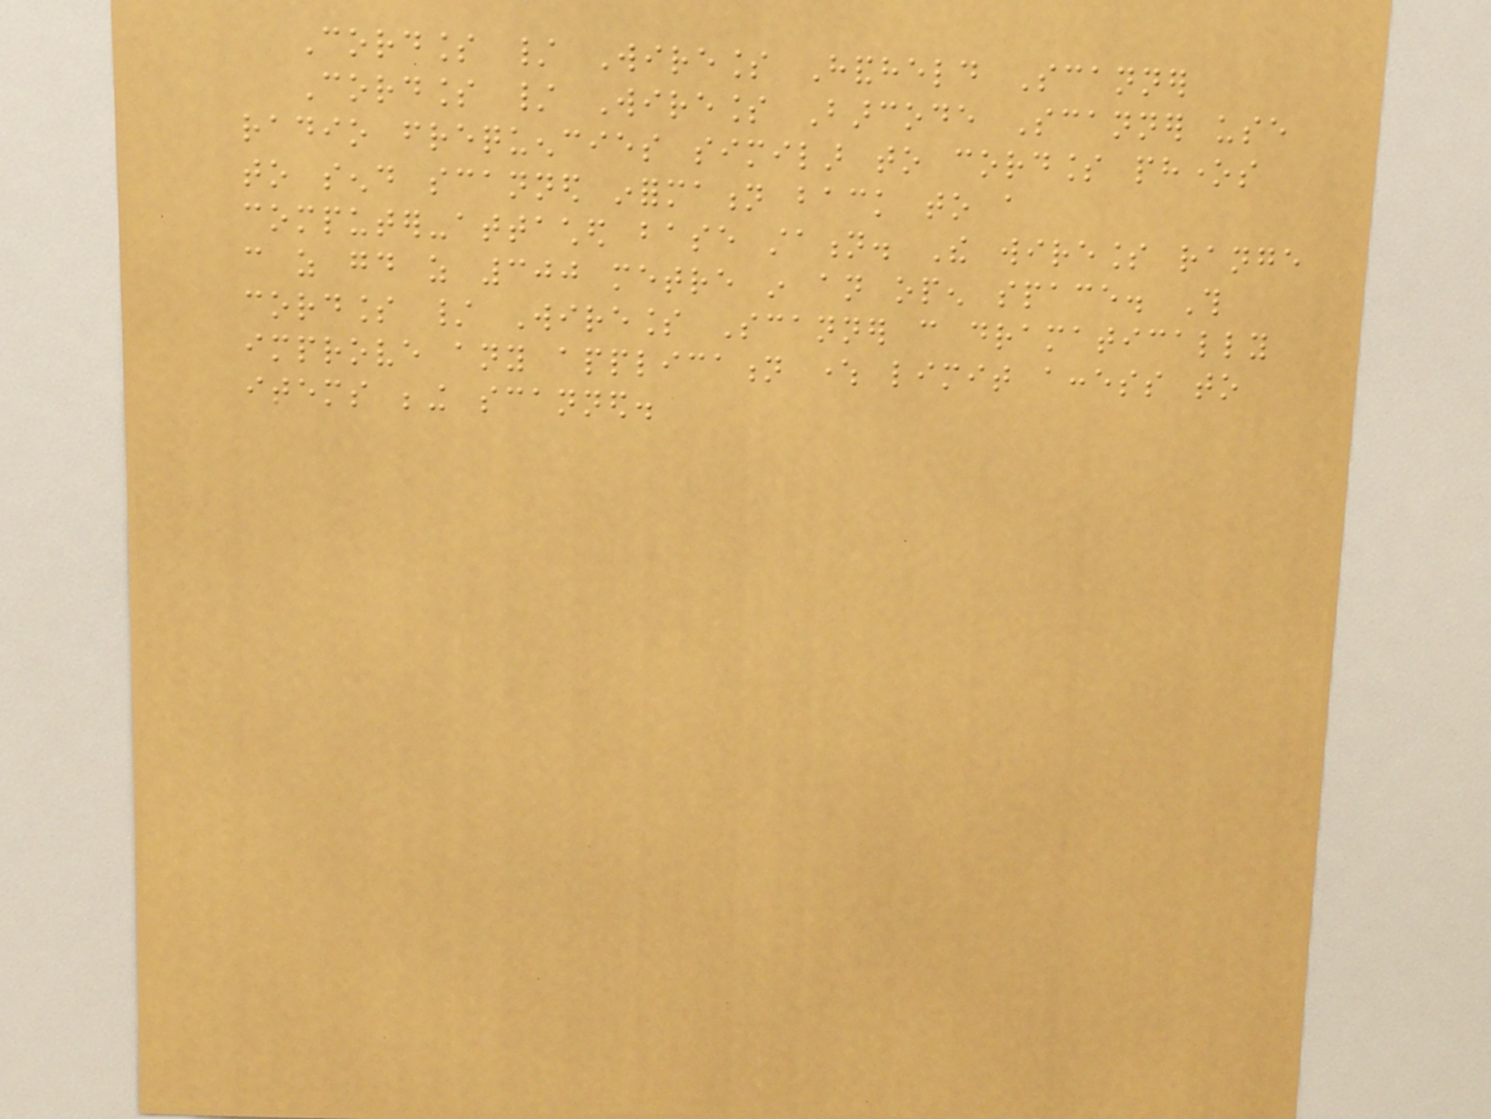Cordless / Wireless Handheld Scanner
Cordless / Wireless Barcode Scanner use
radio frequencies similar to cordless phones
to send scanned information back to a
computer-attached base station. The wireless range
can as good as 300 metre in an open space. This
cordless / Wireless Scanner can dramatically
improve any application where limit access to
items being scanned.
